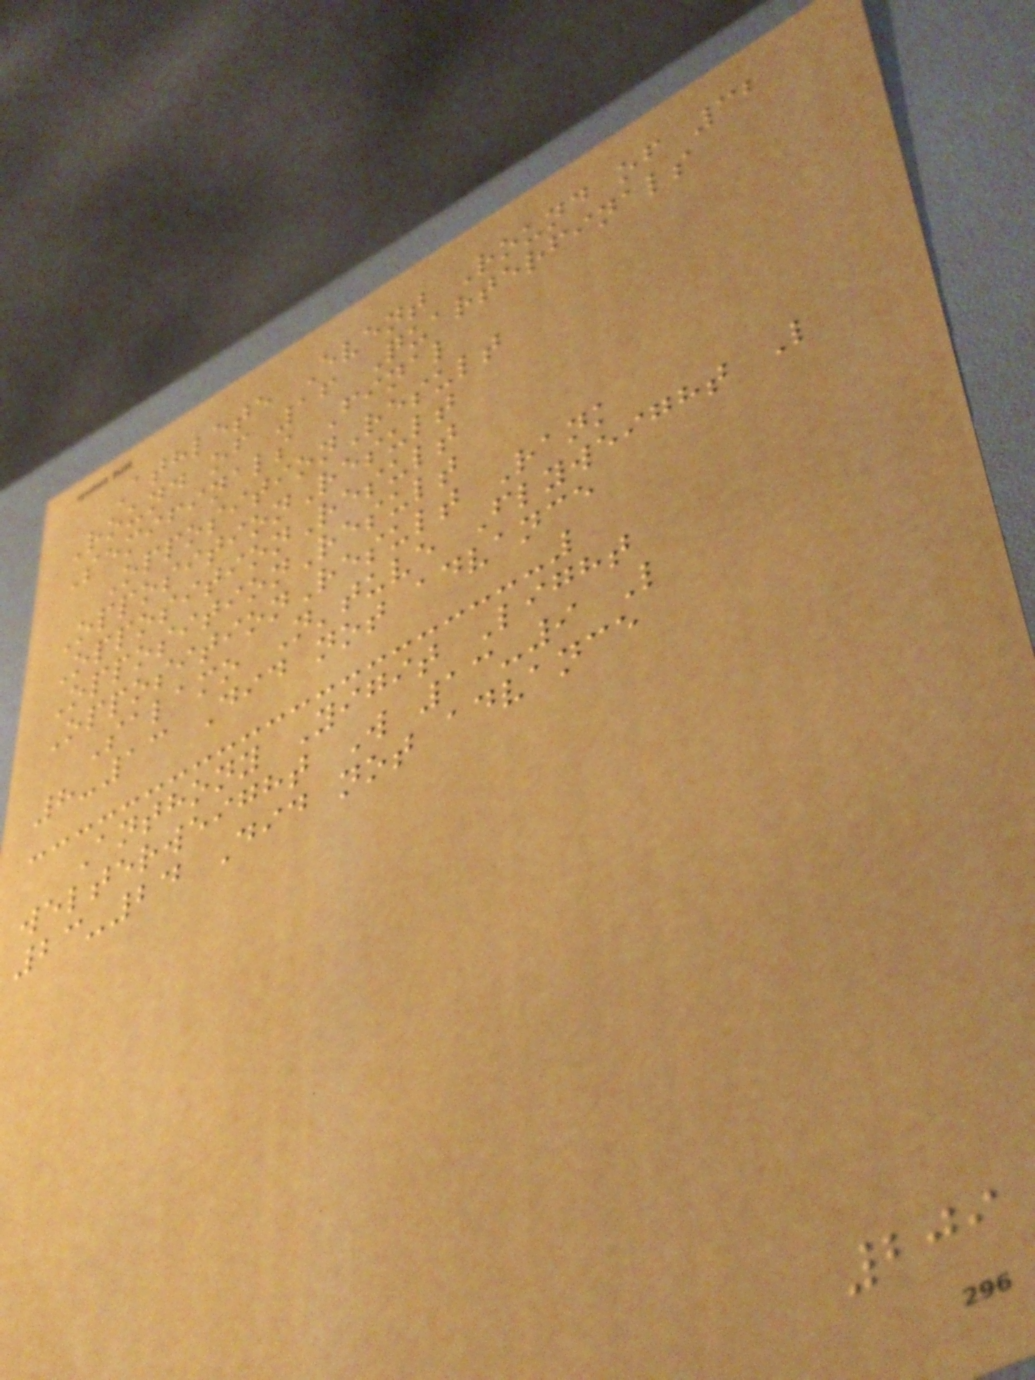Athlete Event Round of 32
Round of 16 Quarterfinals
Semifinals Final
OppositionResult
OppositionResult
OppositionResult
OppositionResult
OppositionResult Rank
Salamo N'tuve Flyweight L
8-13 Did not advance
Anthony Yigit Light
welterweight W 13-9 L
23-24 Did not advance
209
